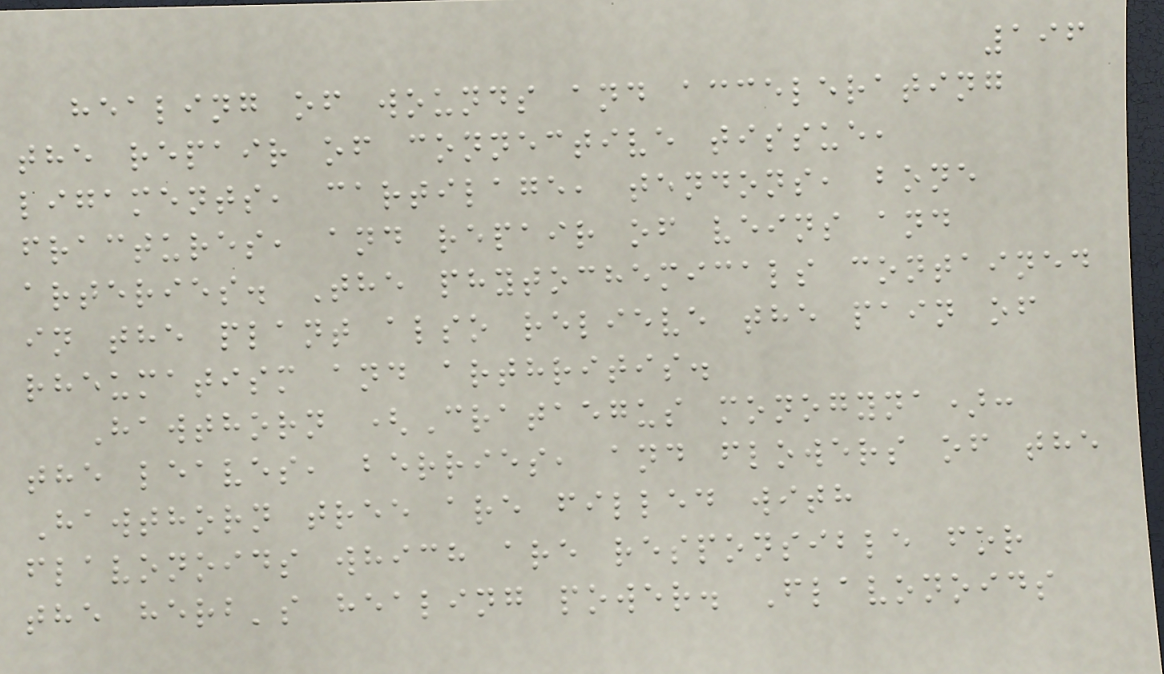196
healing of wounds and accelerating
the repair of connective tissue,
ligaments, cartilage, tendons, bone
fractures, and repair of veins and
arteries. The phytochemicals contained
in the plant also relieve the pain of
rheumatism and arthritis.
Hawthorn (Crataegus monogyna):
the leaves, berries, and flowers of the
Hawthorn tree are filled with
flavonoids which are responsible for
the herb's healing power. Flavonoids
